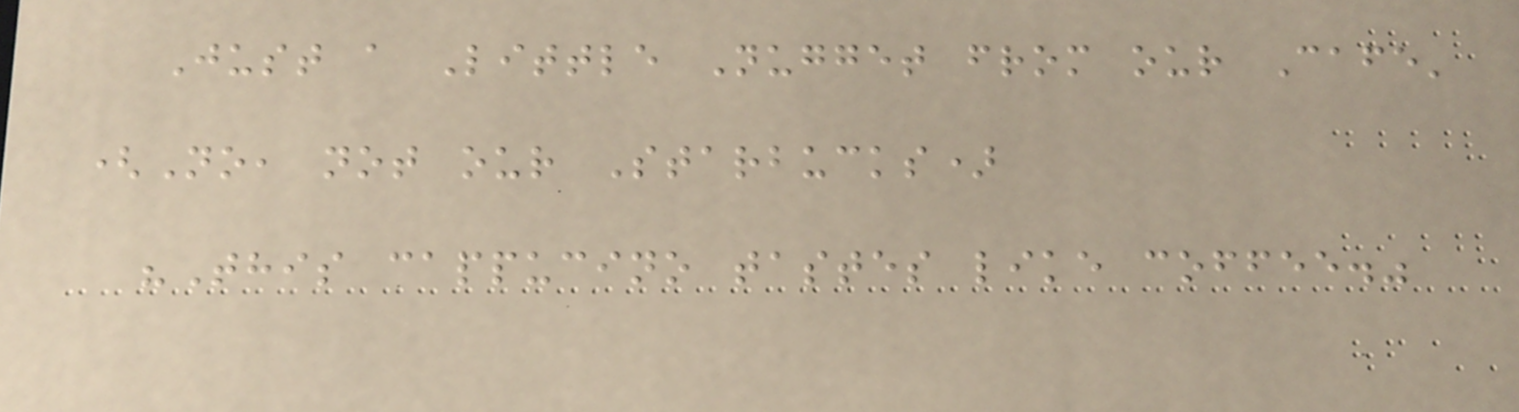Just a Little Nugget from our Cafe'
(No, not our Starbucks)
"This cappucino tastes like coffee."
